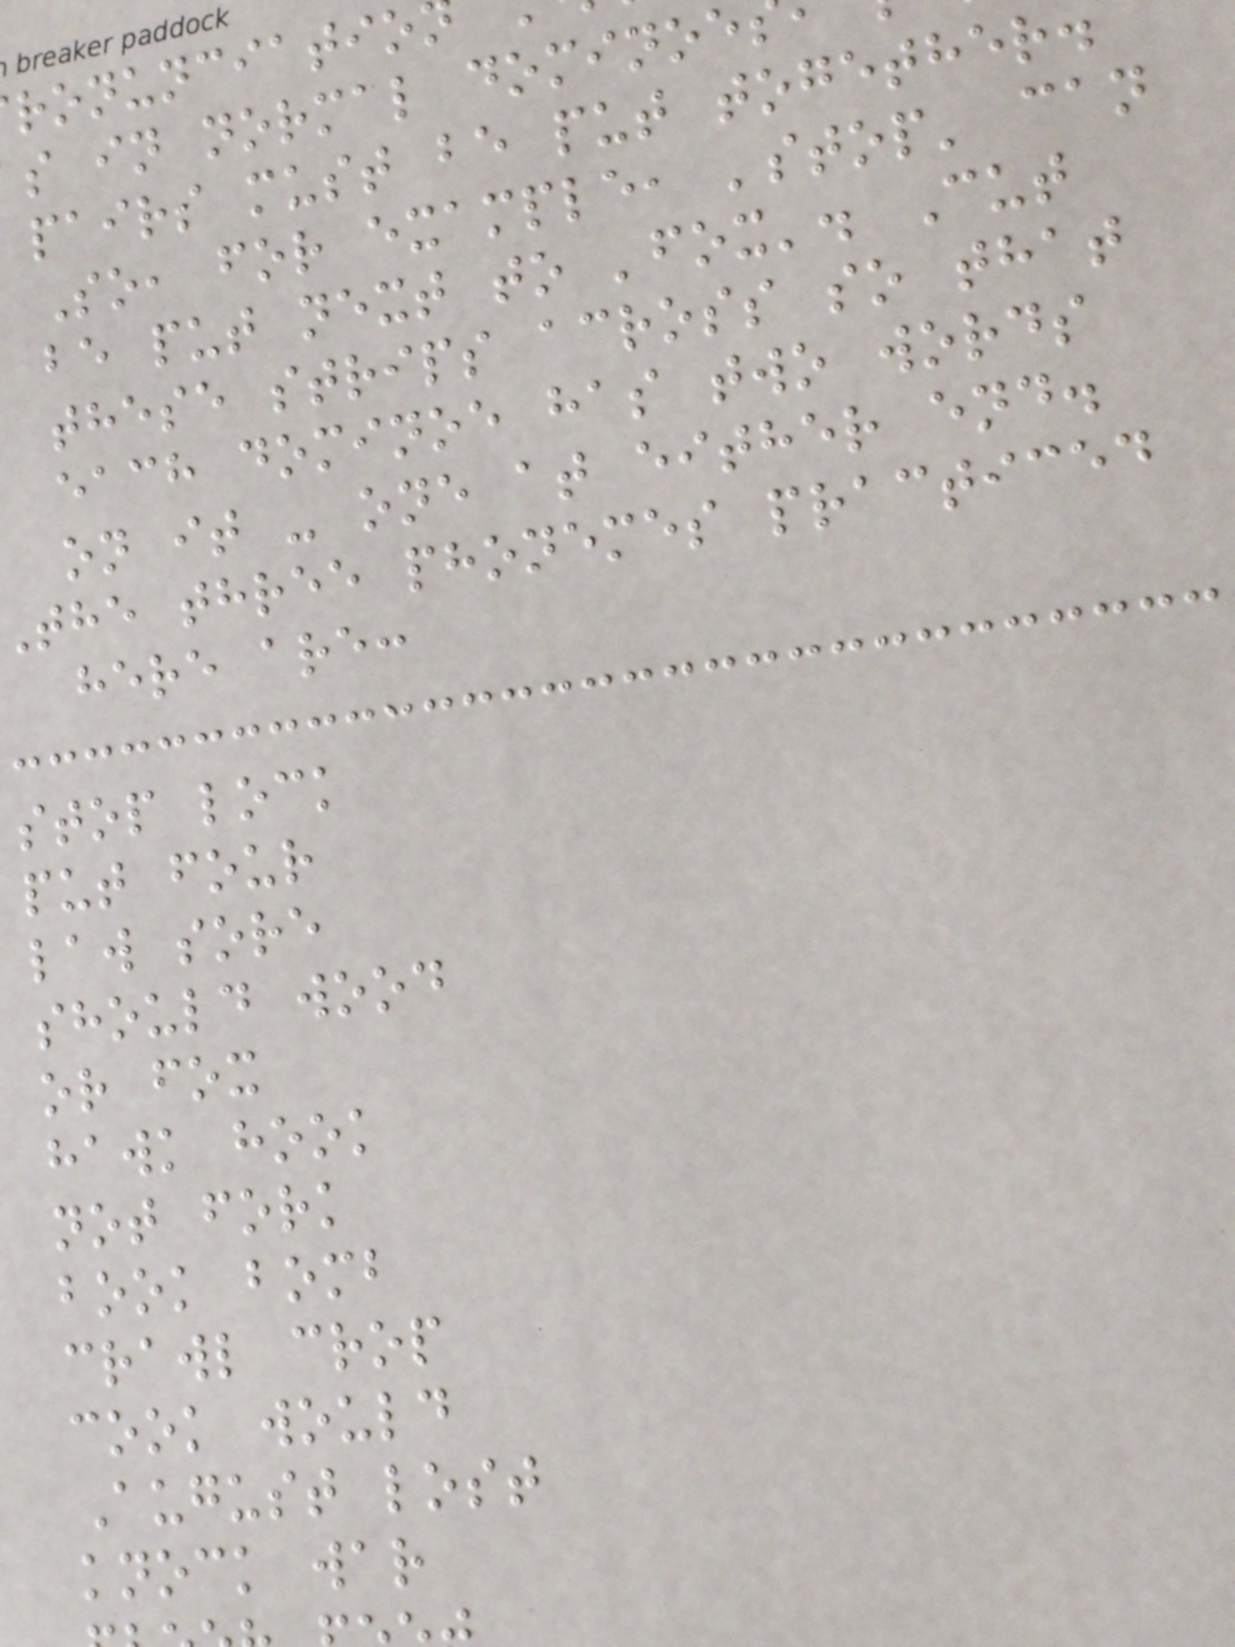s in normal dominoe
pairs must be put together.
So, for example, 'stop' can
be put next to 'fox'. Cut
these strips across so that
each dominoe has two words
on it - one at either end.
the three phonemes practiced
here are:
stop lock
put four
law sore
should wood
or fox
hawk hook
not fork
book bomb
crawl crop
cook would
August lost
knock war
